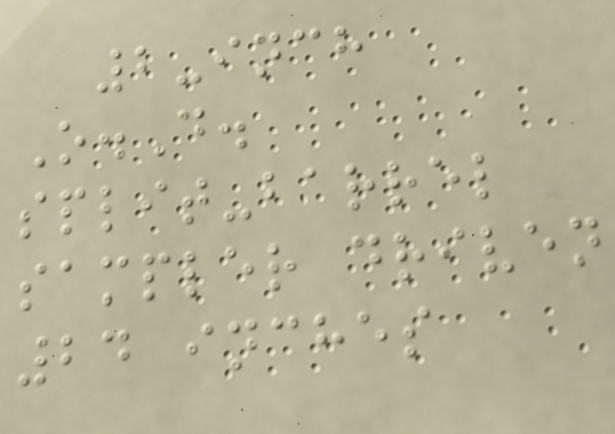2-inch
O.D.
split-barrel
sampler driven
24 inches
